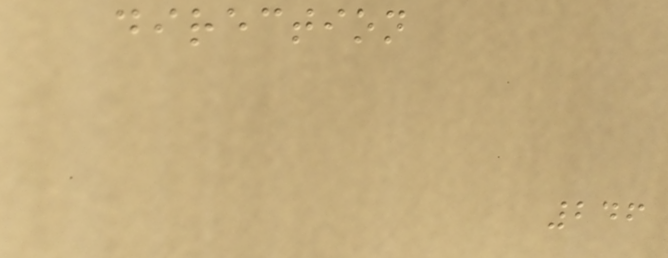direction
246
